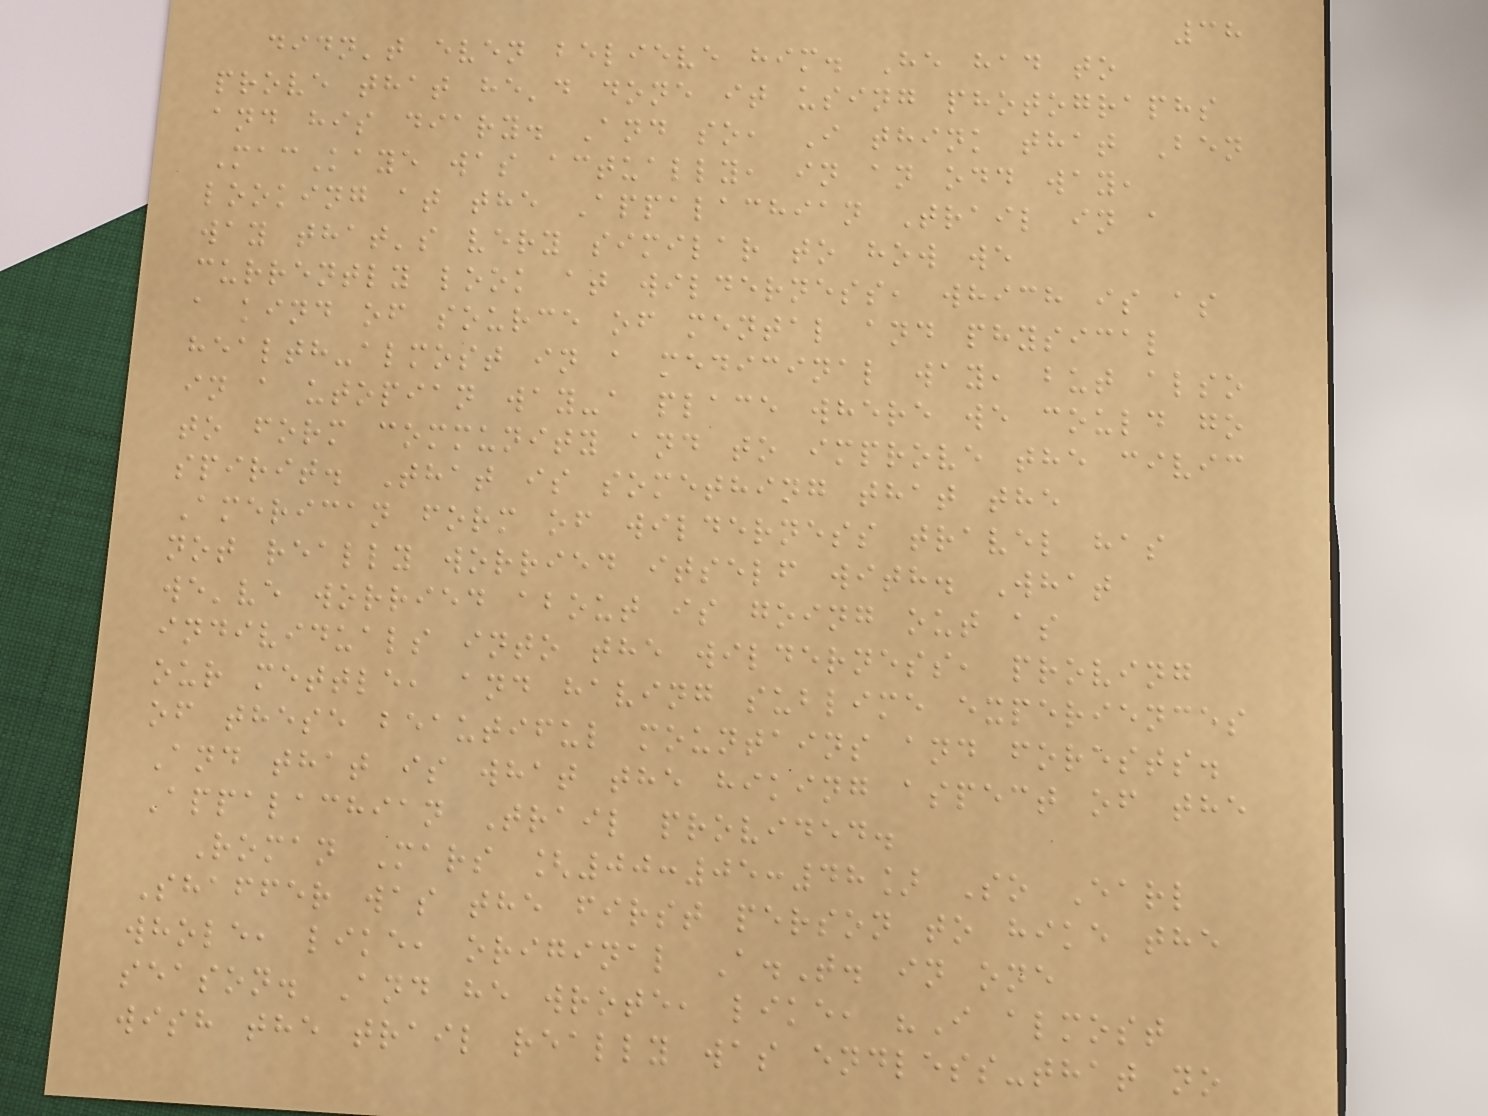38
didn't even believe him. He had to
prove that he'd done it using photographs
and his diary. And so, I think that Ben
MacKaye was actually, in an odd way,
looking at the Appalachian Trail in a
way that's very similar to how we
currently look at wilderness, which is as
a kind of source of mental and physical
health-almost in a medicinal way, but also
in a utopian way-a place where we could go
to form community and to improve the civic
spirit. That is something that the
American form of wilderness travel has
not really worried itself with. What
we've worried about is going out as
individuals into the wilderness, proving
our mettle, and having sublime experiences
of these beautiful mountains and forests.
And that is what the hiking aspect of the
Appalachian Trail provided.
Roman Mars [00:05:48] So Earl
Shaffer was the first person to hike the
whole, like, original A.T. in one
season. And he wrote, like, "I almost
wish the trail really was endless-that no
